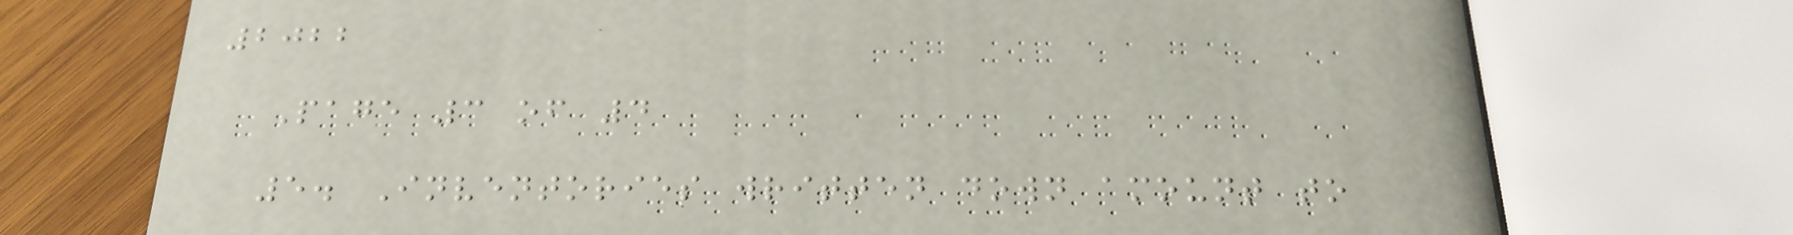2022
Page 3 of 4
5. Inventories written down amount to
